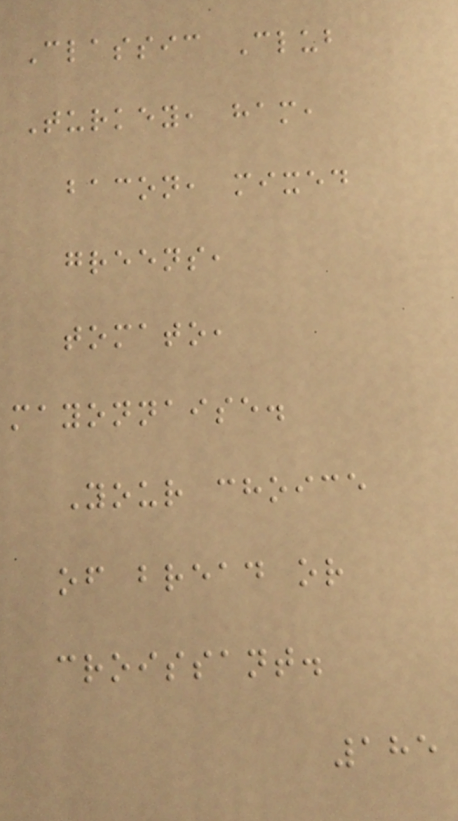Classic Club
Turkey, ham,
bacon, mixed
greens,
tomato,
mayonnaise.
Your choice
of bread or
croissant.
185
